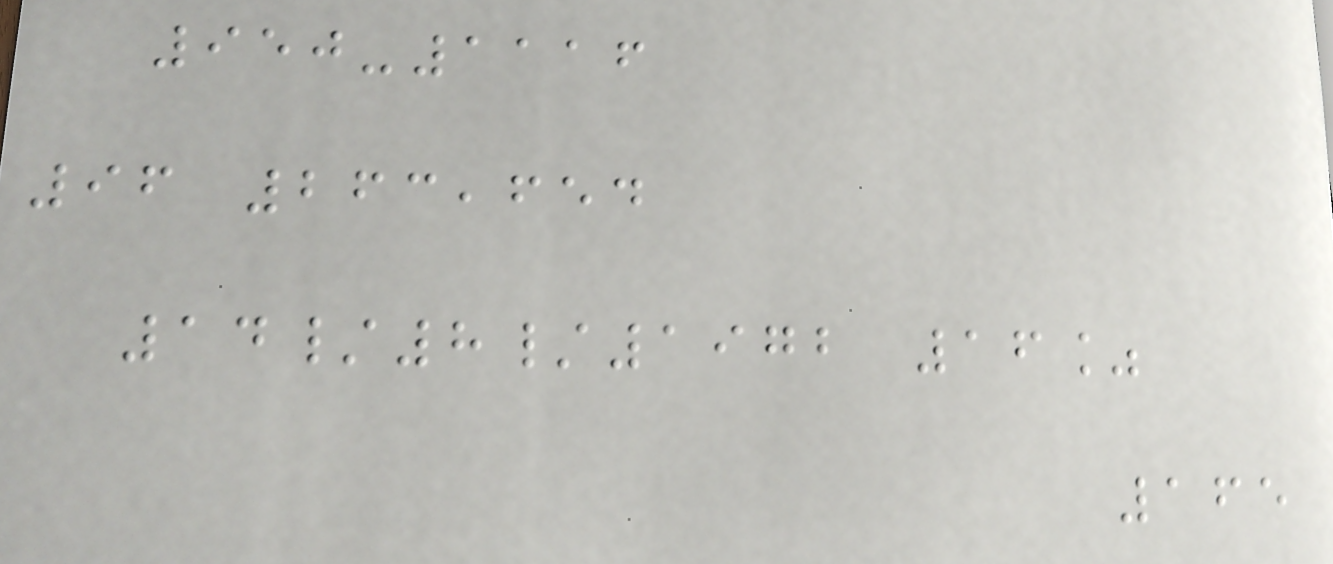950-1116
96 263,654
14/8/1972 16%
165
